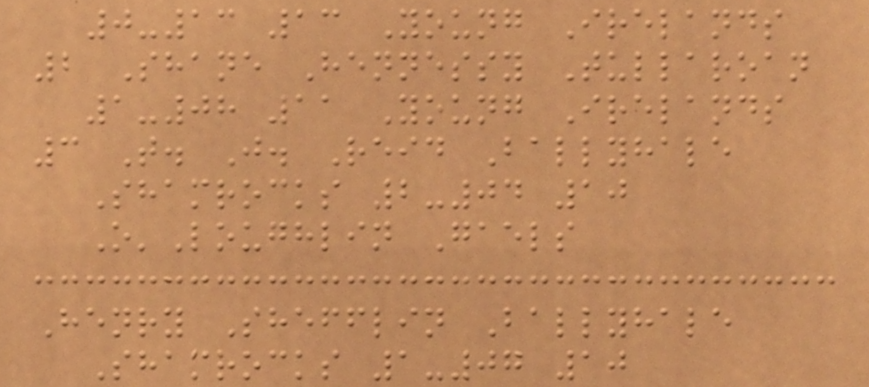0-13 13 Young Irelands
2 Shane Hennessy Tullaroan
1-08 11 Young Irelands
3 T. J. Reid Ballyhale
Shamrocks 2-04 10
O'Loughlin Gaels
Henry Shefflin Ballyhale
Shamrocks 1-07 10
